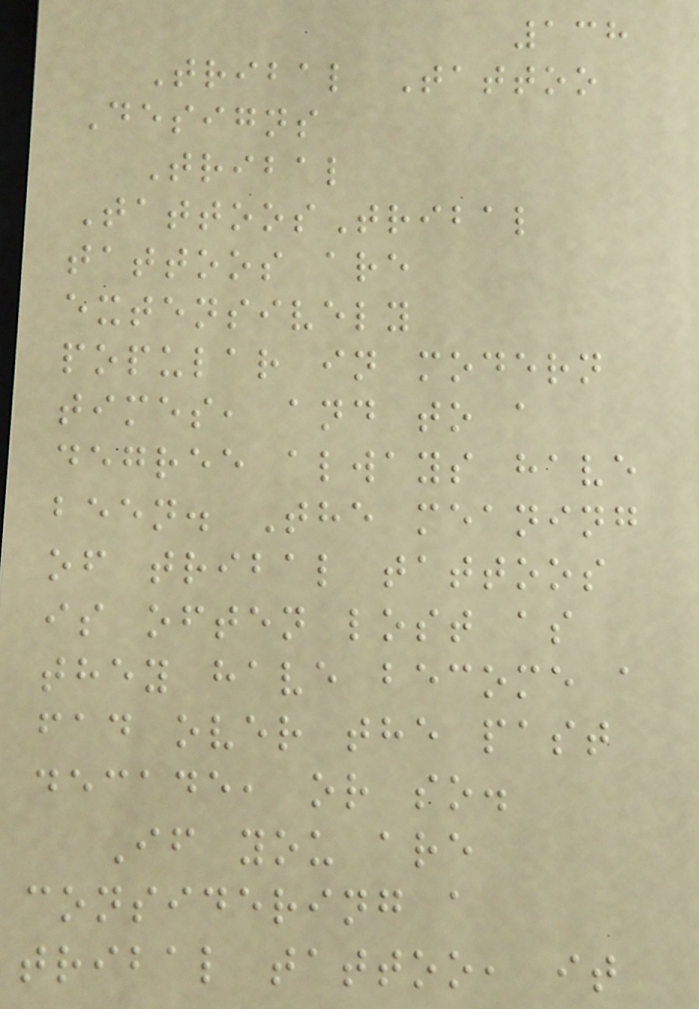138
Tribal Tattoo
Designs
Tribal
TattoosTribal
tattoos are
extensively
popular in modern
times, and to a
degree always have
been. The meaning
of tribal tattoos
is often lost as
they have become a
fad over the past
decade, or so.
If you are
considering a
tribal tattoo, it
